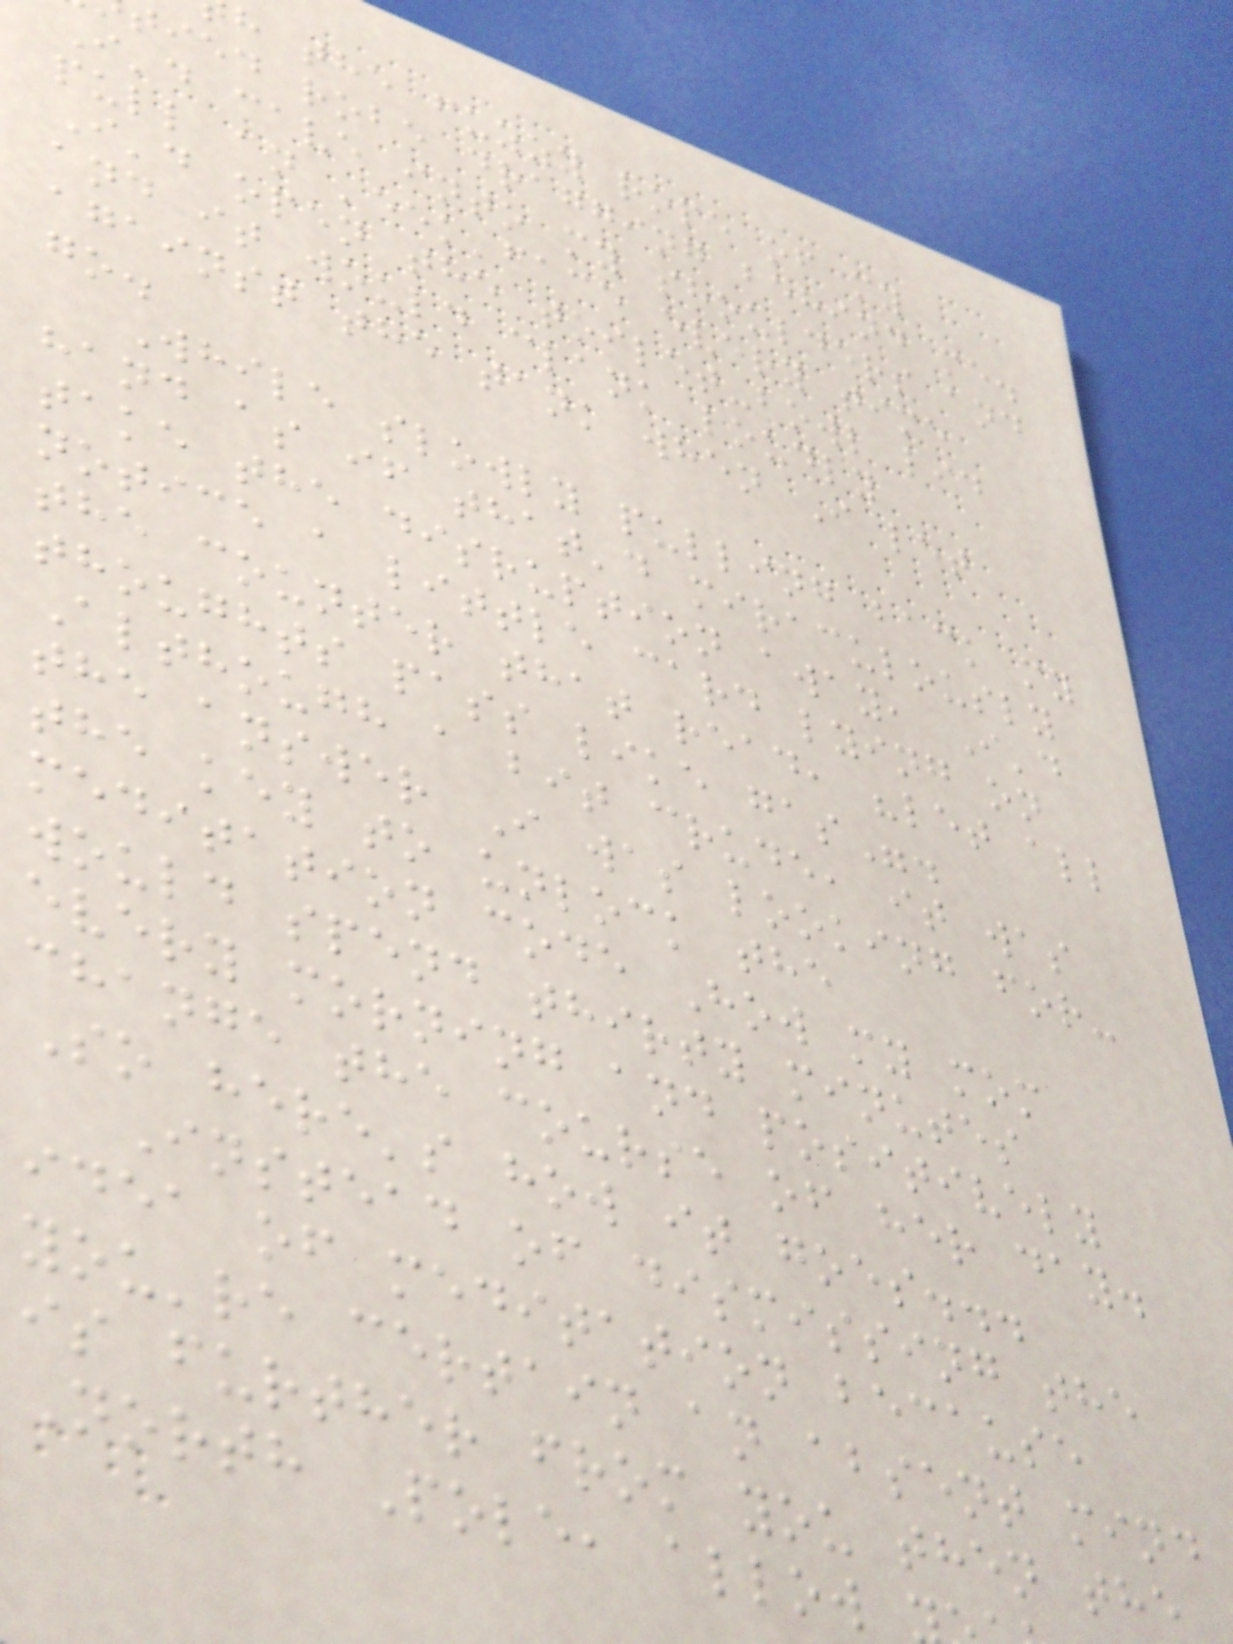h the fuzzy rope of my
tied robe dragging behind me.
I'd cave into my shoulders and
pull an 'eek'face every time
I'd open the toilet-bowl lid
and it would clank loudly
against the tank when I let
go.
While slowly pulling back my
hand as if that'd miraculously
take the disruption away, I'd
notice a little card lying on
the counter that read, "let all
thoughts pass like gas".
Although a bit crude, it was
the answer I was looking for-
the key to unlock the
meditation code How my mom
would spend thirty minutes
every morning and positively
change the course of her day.
So here's how it goes...
Instead of dismissing the
idea of meditation because
you're certain an absent mind
is further from you then the
North Pole, allow
